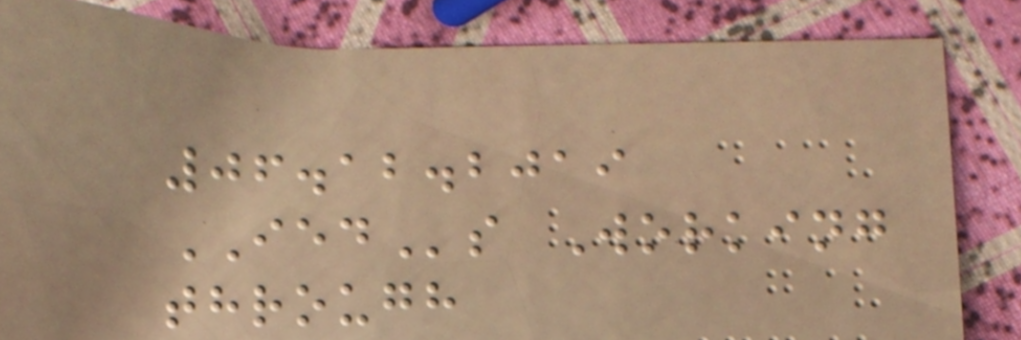06.12.2019
IEDs Working
through
